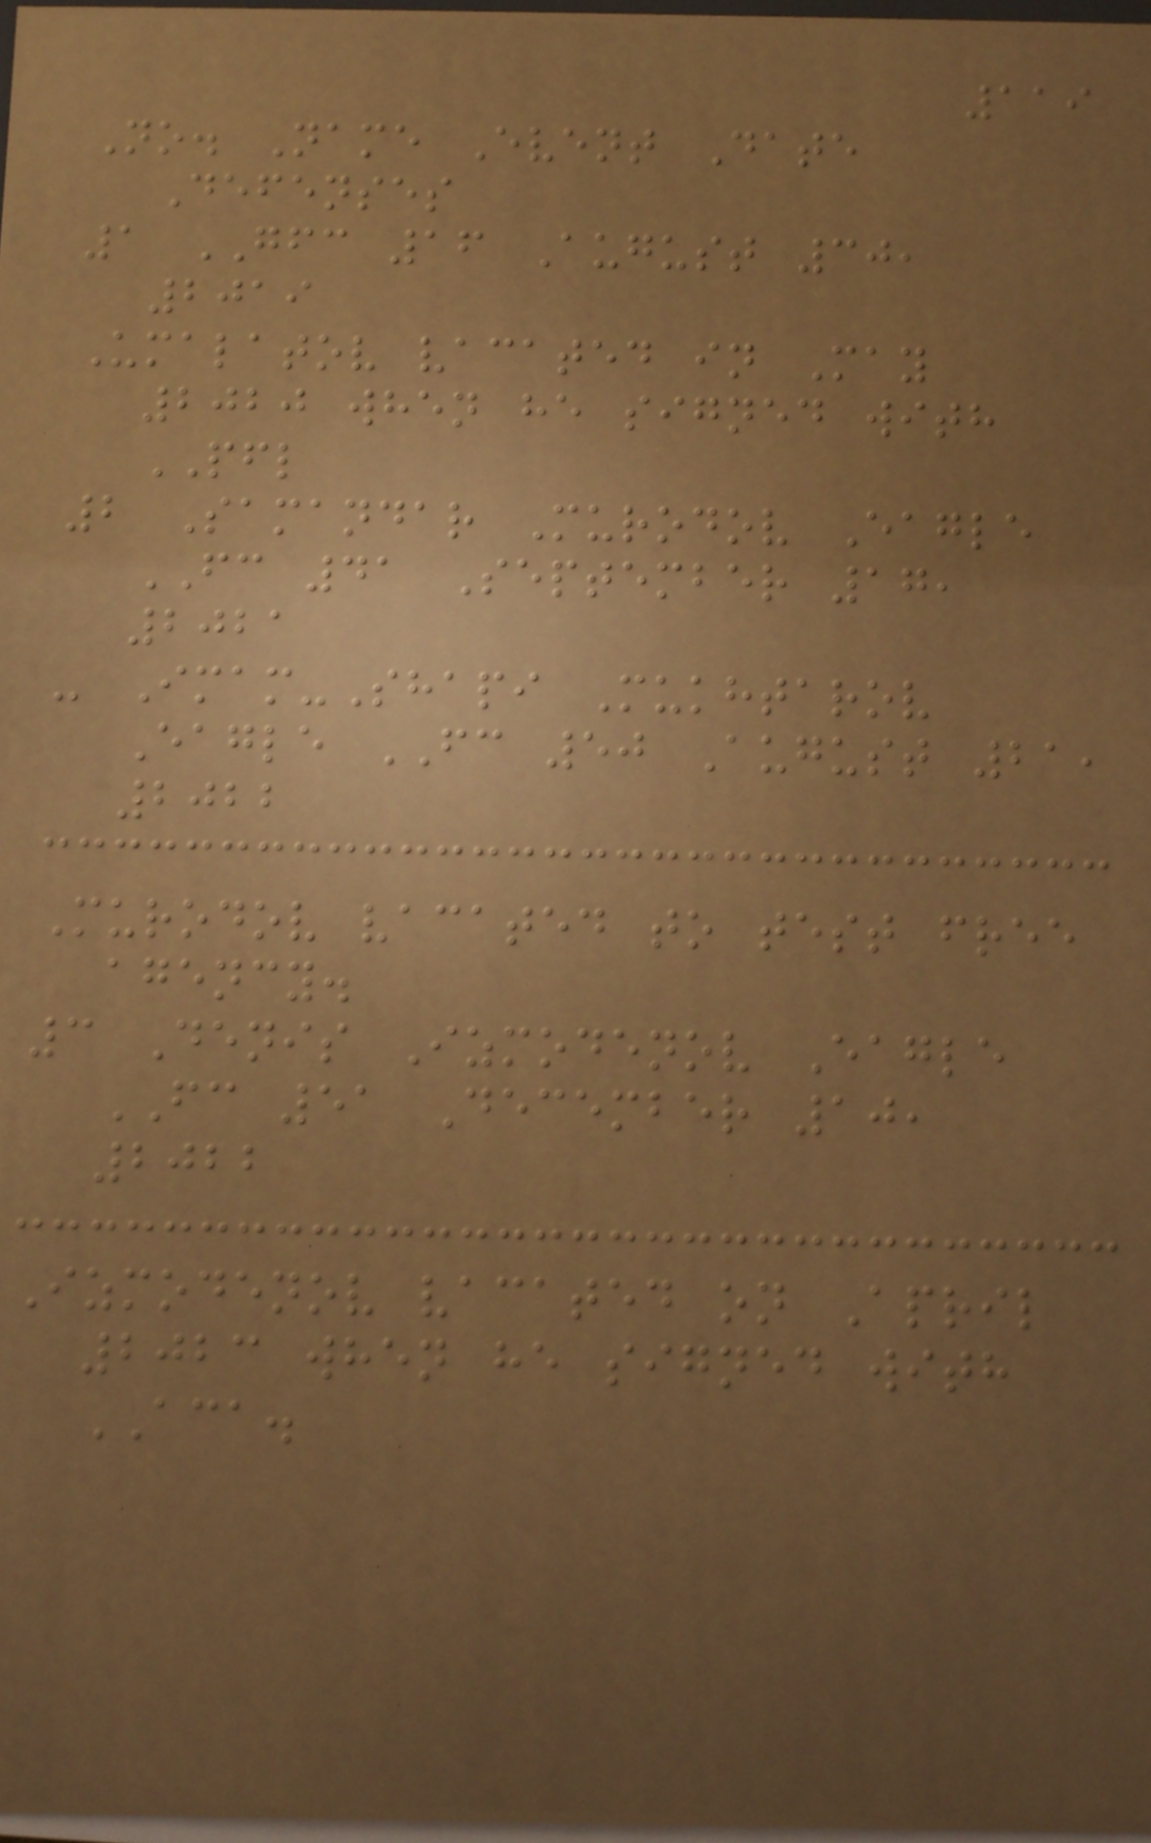119
No. Name Event Date
Defenses
1 GFC 16 August 30,
2019
Umalatov vacated in May
2020 when he signed with
PFL
2 Samandar Murodov Eagle
FC 41 September 17,
2021
- Imam-Shapi Mukhtarov
Eagle FC 50 August 21,
2022
Murodov vacated to test free
agency.
3 Denis Izmodenov Eagle
FC 51 December 10,
2022
Izmodenov vacated on April
2023 when he signed with
ACA.
